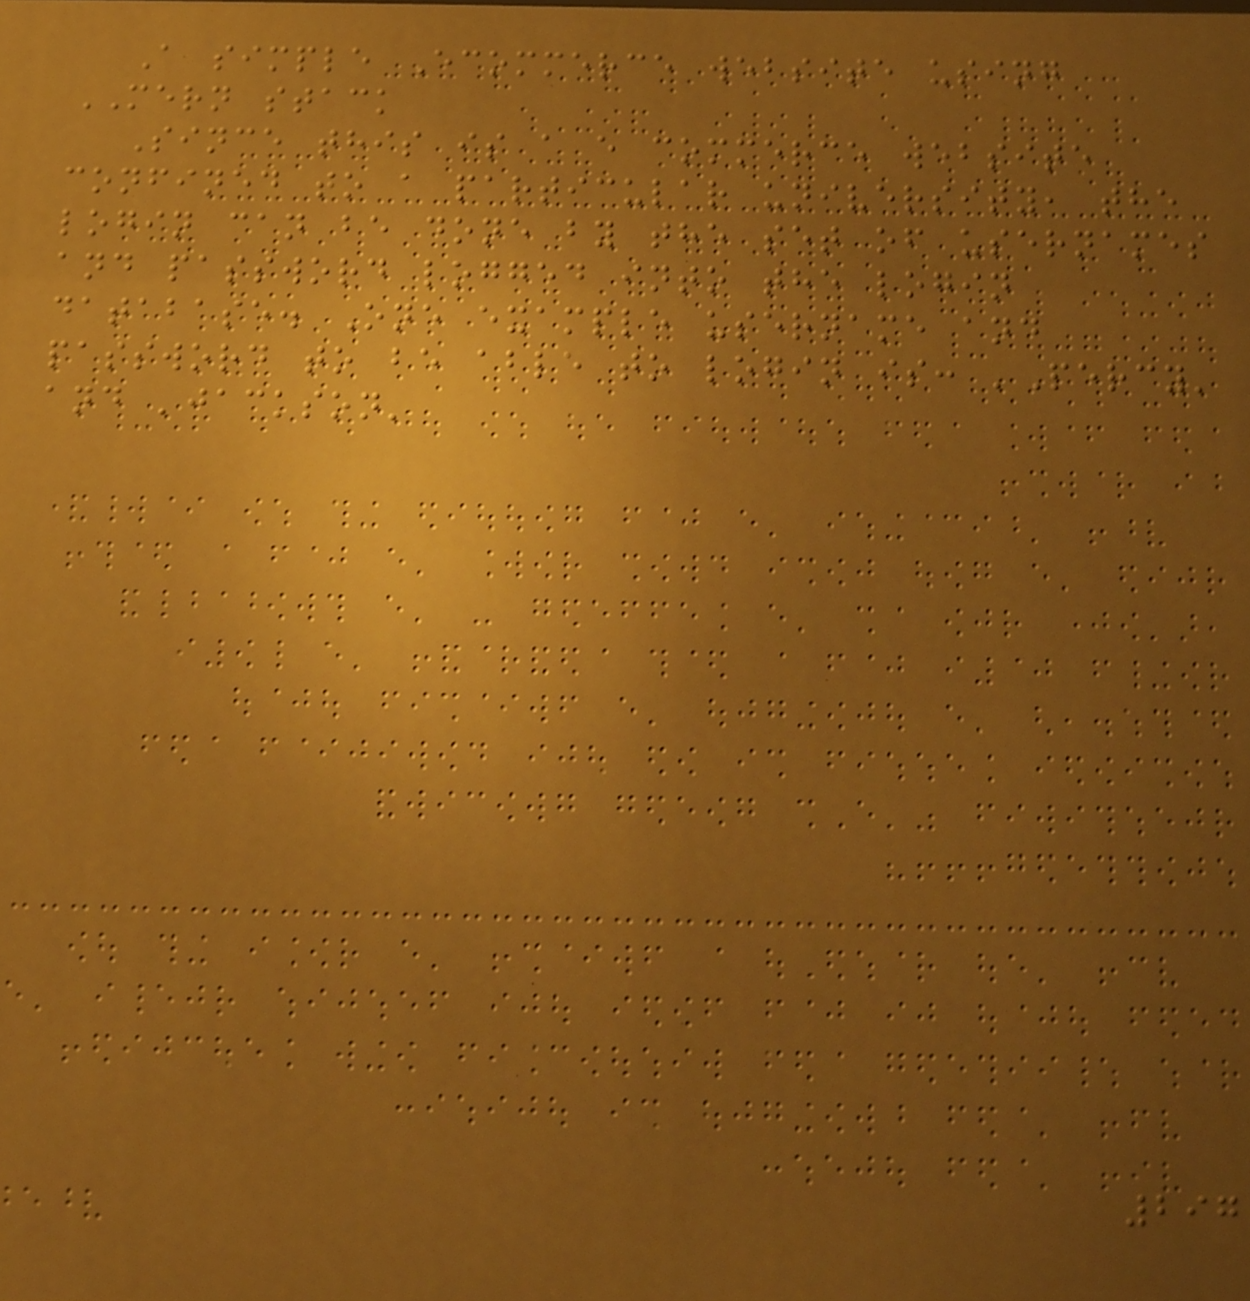A simple Ecommerce website using
MERN stack
Since this is a e commerce website
confined to a particular university, the
login can be done by the set of usernames
and password logged into the login
database. One example username and
password to be able to login is: 'Percy'
and 'jackson'
297
